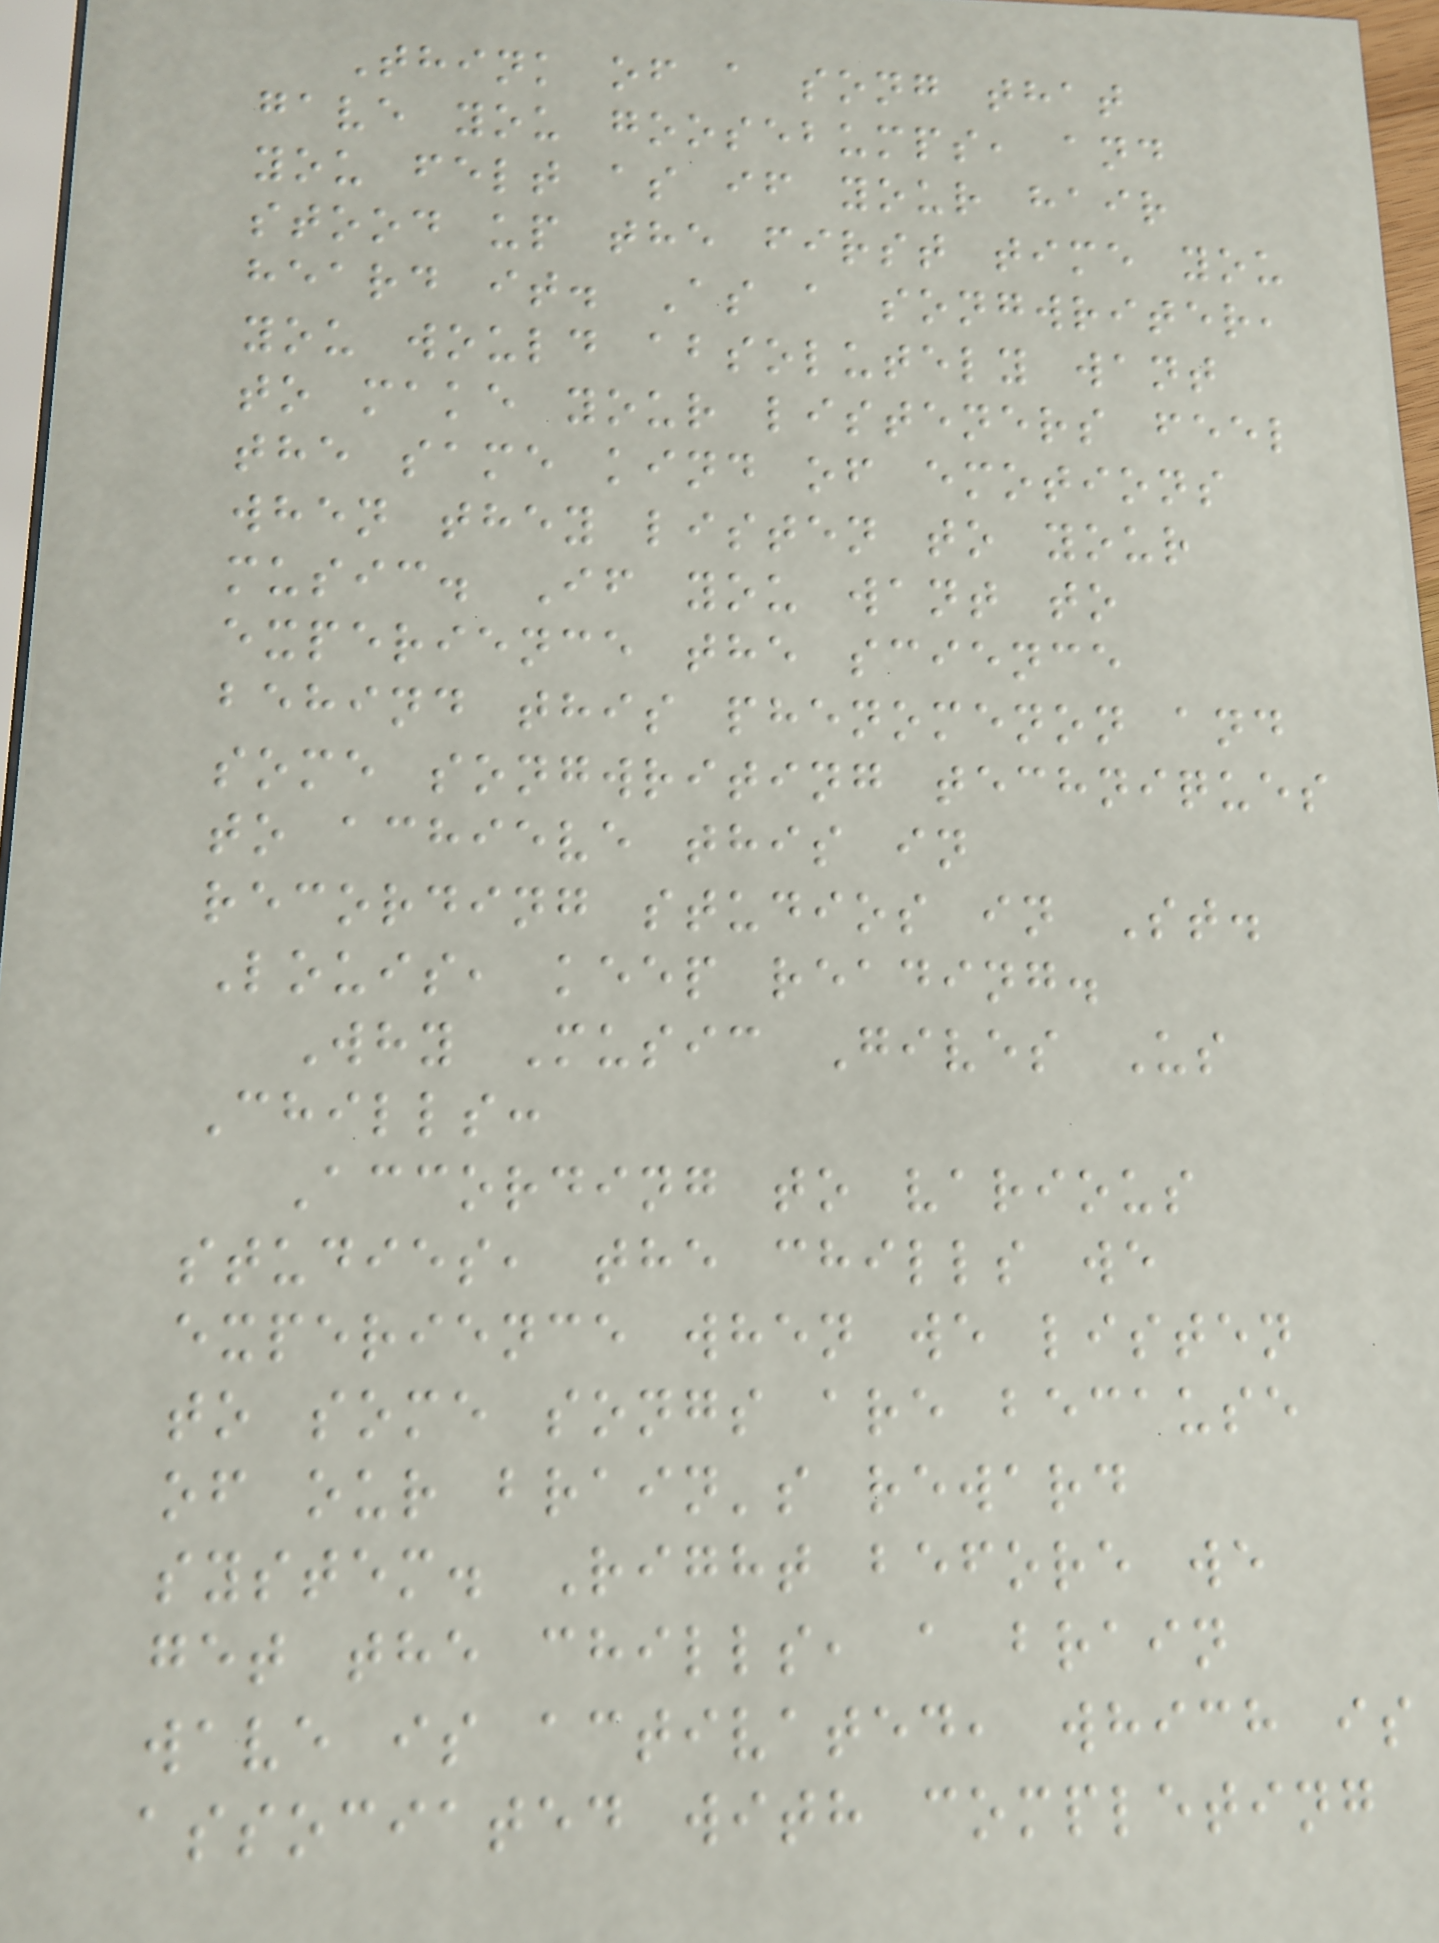Think of a song that
gave you goosebumps, and
you felt as if your hair
stood up the first time you
heard it. As a songwriter,
you would absolutely want
to make your listeners feel
the same kind of emotions
when they listen to your
music. If you want to
experience the science
behind this phenomenon and
some songwriting techniques
to achieve this in
recording studios in St.
Louis, keep reading.
Why Music Gives Us
Chills:
According to various
studies, the chills we
experience when we listen
to some songs are because
of our brain's reward
system. Right before we
get the chills, a brain
wave is activated, which is
associated with completing
